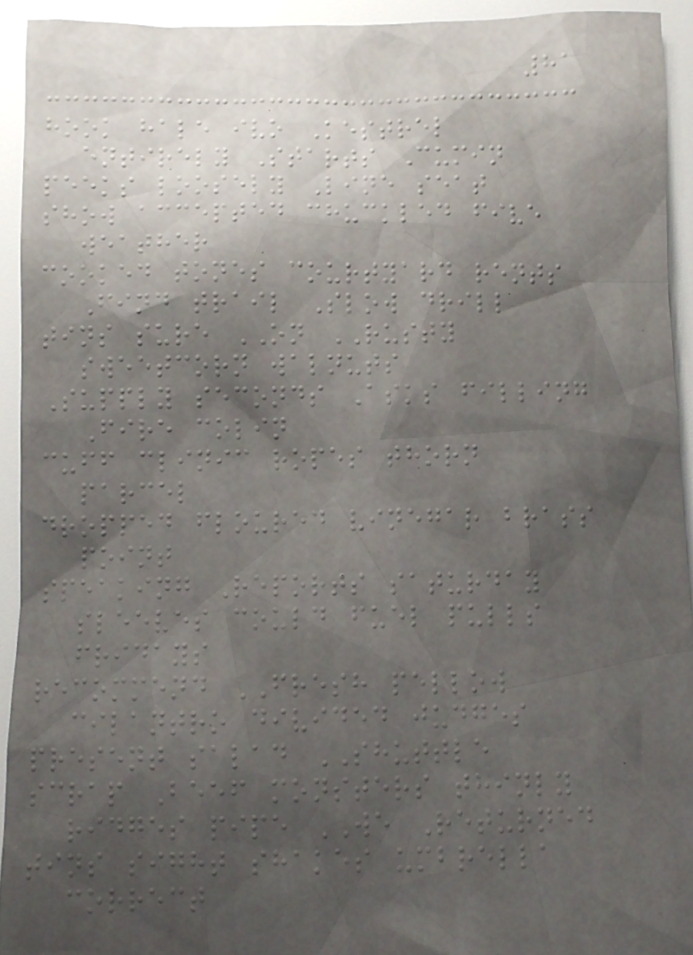81
hook hale ivo Kestrel
entirely Starts Cumin
peeks loosely Line seat
show accepted chuckled five
weather
cooked tones courtyard rents
Find trail Slow drill
tins sure ON RUSTY
sweetcorn walnuts
Supply seconds Asks filling
Fire colin
cuff clinic ropes thorn
parcel
dropped floured vinegar brass
point
speaking Reports saturday
sleeves could fuel pulls
fridays
recommend FRESH pellow
cilantro divided judges
present salad SHUTTLE
scrap Beef monsters thinly
ridges pipe WE Returned
tins sight shakes umbrella
correct
